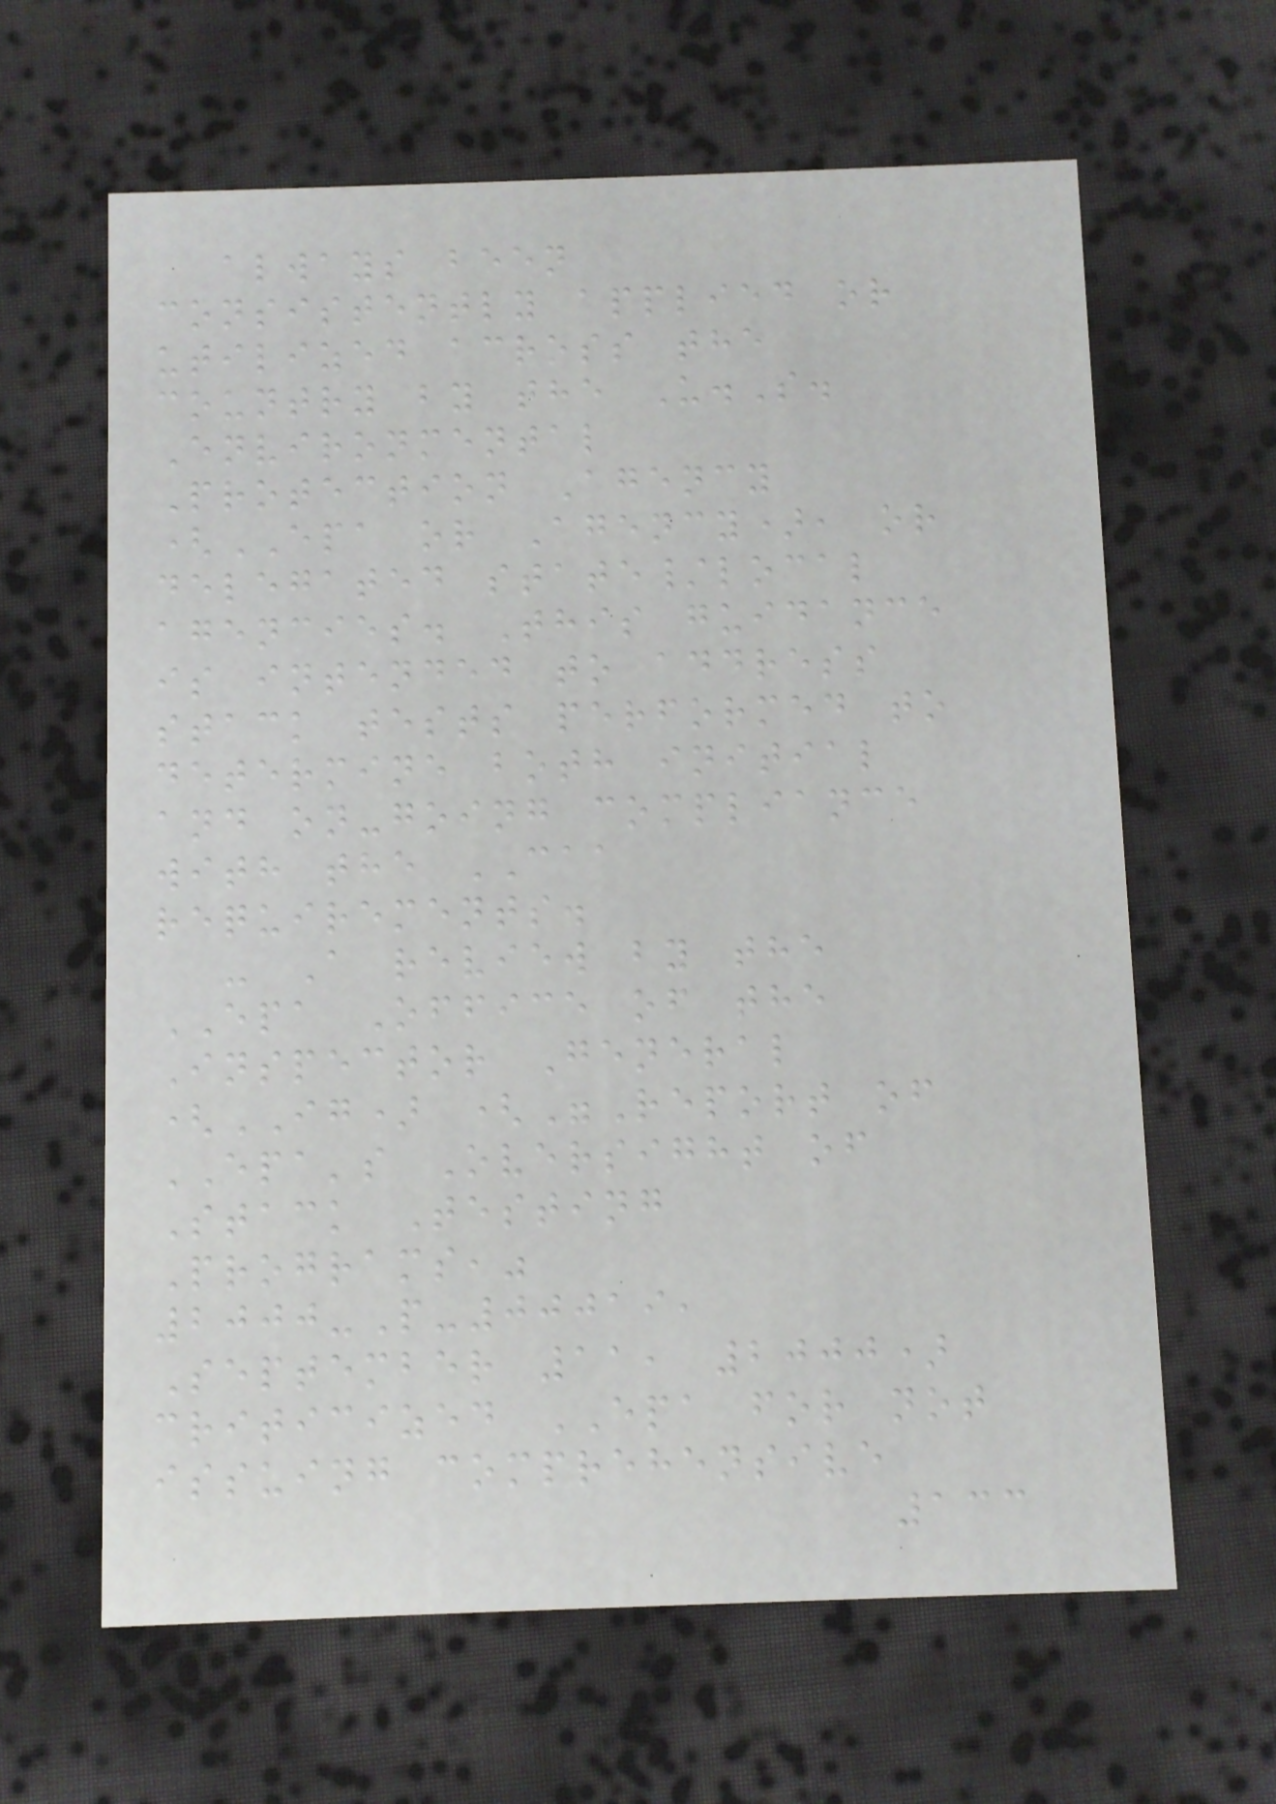always been
consistently applied or
utilized across the
country by the U.S.
Environmental
Protection Agency
(EPA or Agency), or
delegated state/local
agencies. This guidance
is intended to address
stack tests performed to
determine both initial
and on-going compliance
with the CAA
requirements.
- A review by the
EPA Office of the
Inspector General
(IG) ("Report of
EPA's Oversight of
Stack Testing
Programs,"
2000-P-00019,
September 11, 2000)
criticized EPA for not
issuing comprehensive
133
